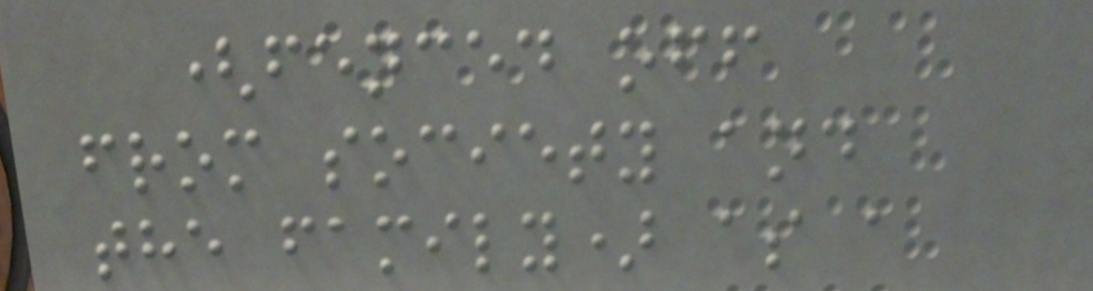(fenced off
from society and
the family) as a
